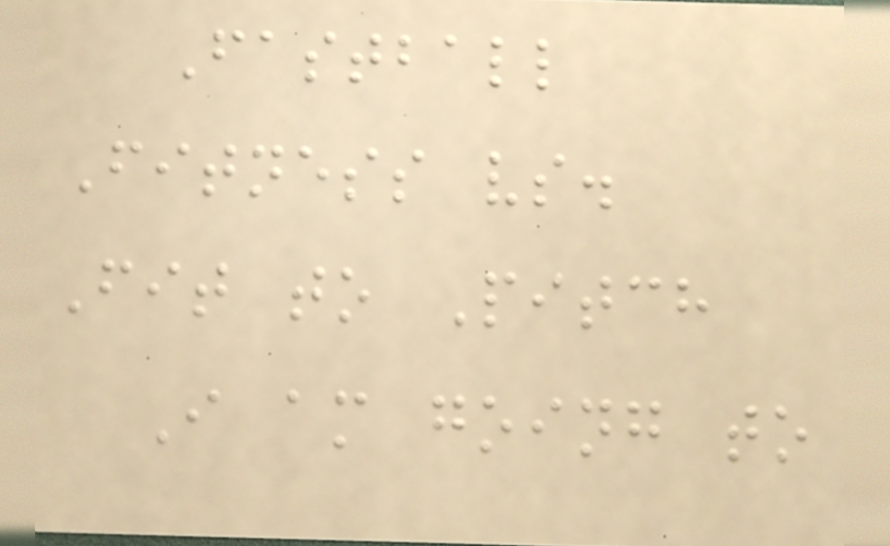Fastball
Fitness vs.
Fit to Pitch
I am going to
